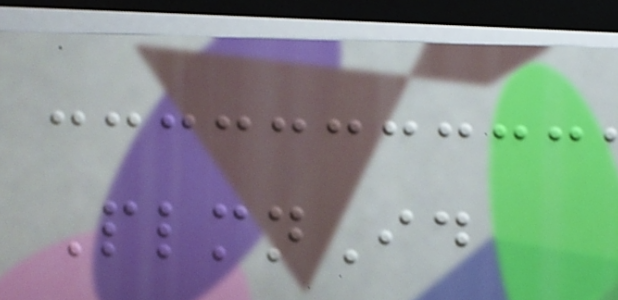PlmnId
